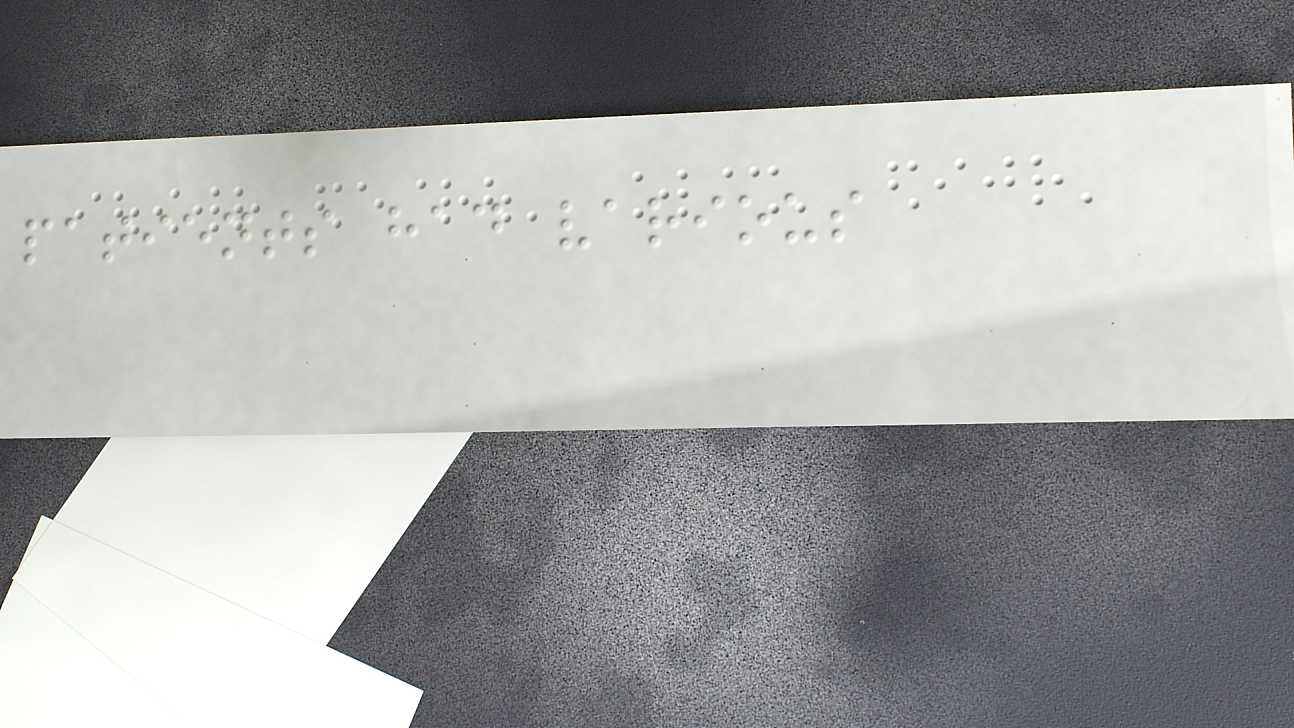patients had various
